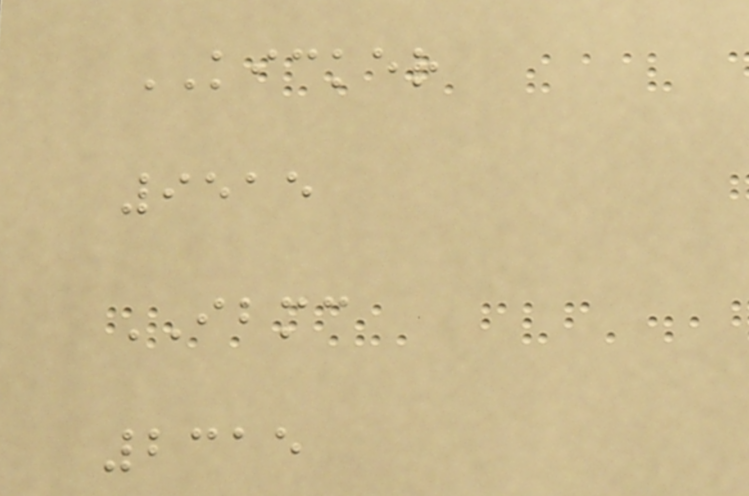KICKER
9515
IBMC
2315
